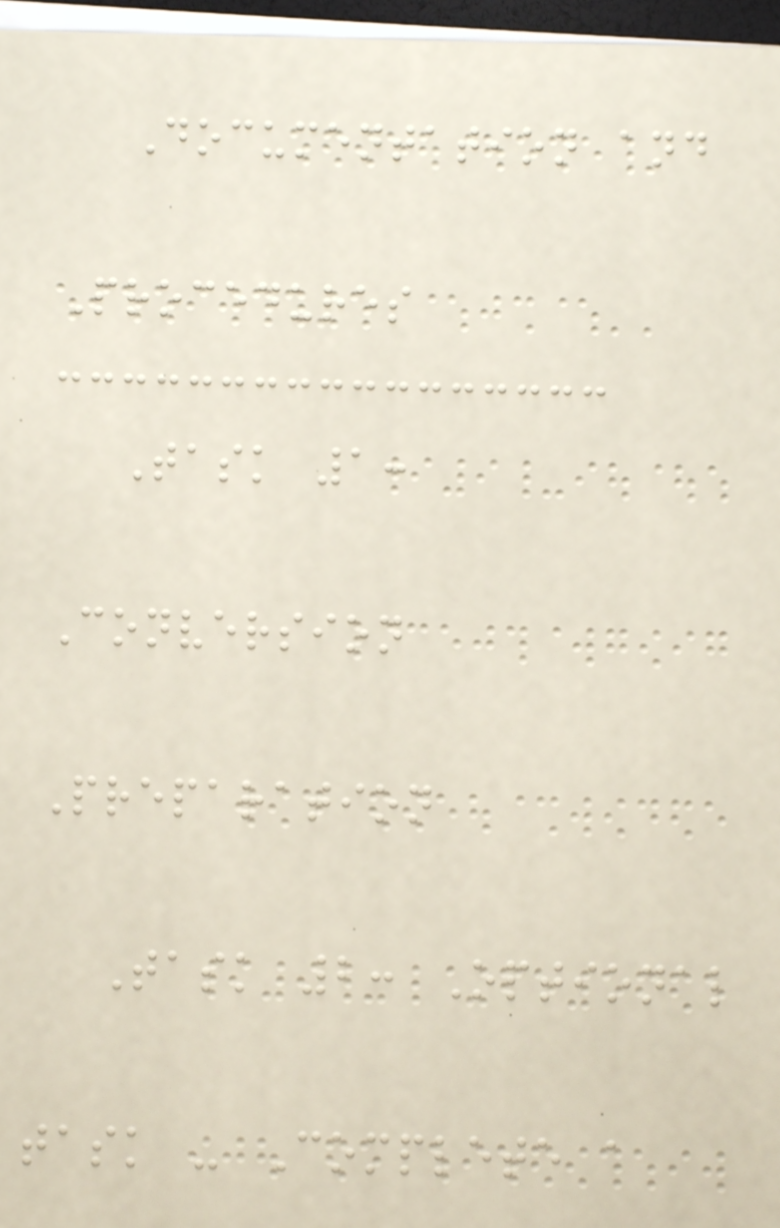Documentation and
Procedures
Task 1:
Conversion
Preparation
Task 2: Optional
task - Complete a
